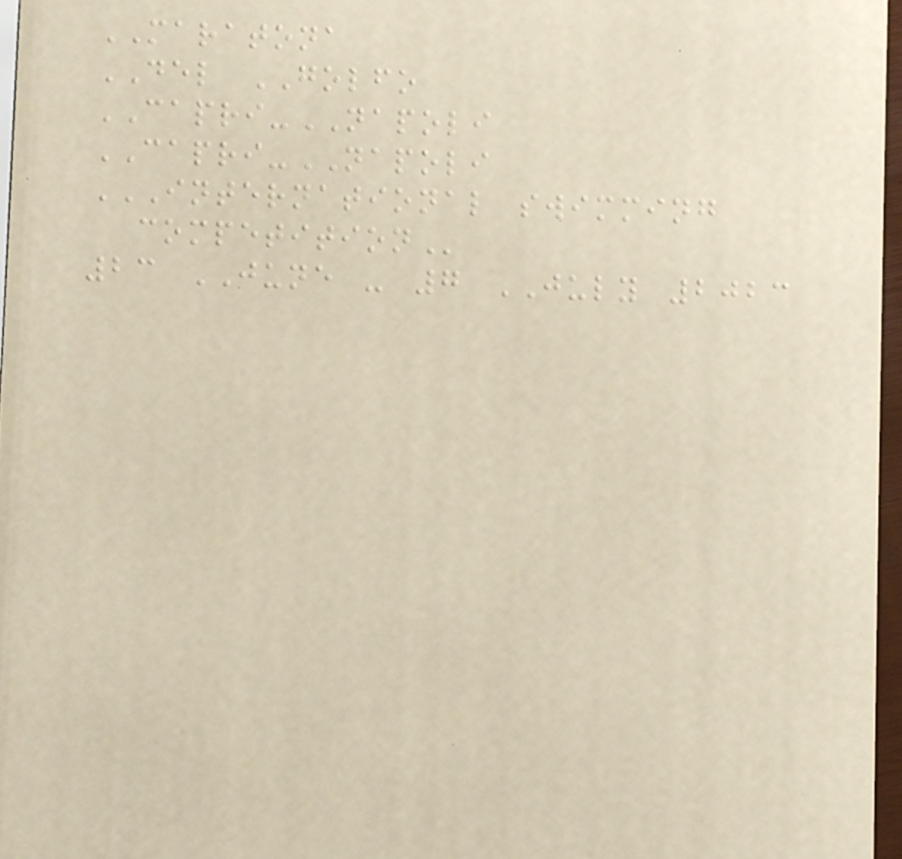MARATONA
DEL GOLFO
CAPRI-NAPOLI
CAPRI-NAPOLI
INTERNATIONAL SWIMMING
COMPETITION
23 JUNE - 7 JULY 2023
